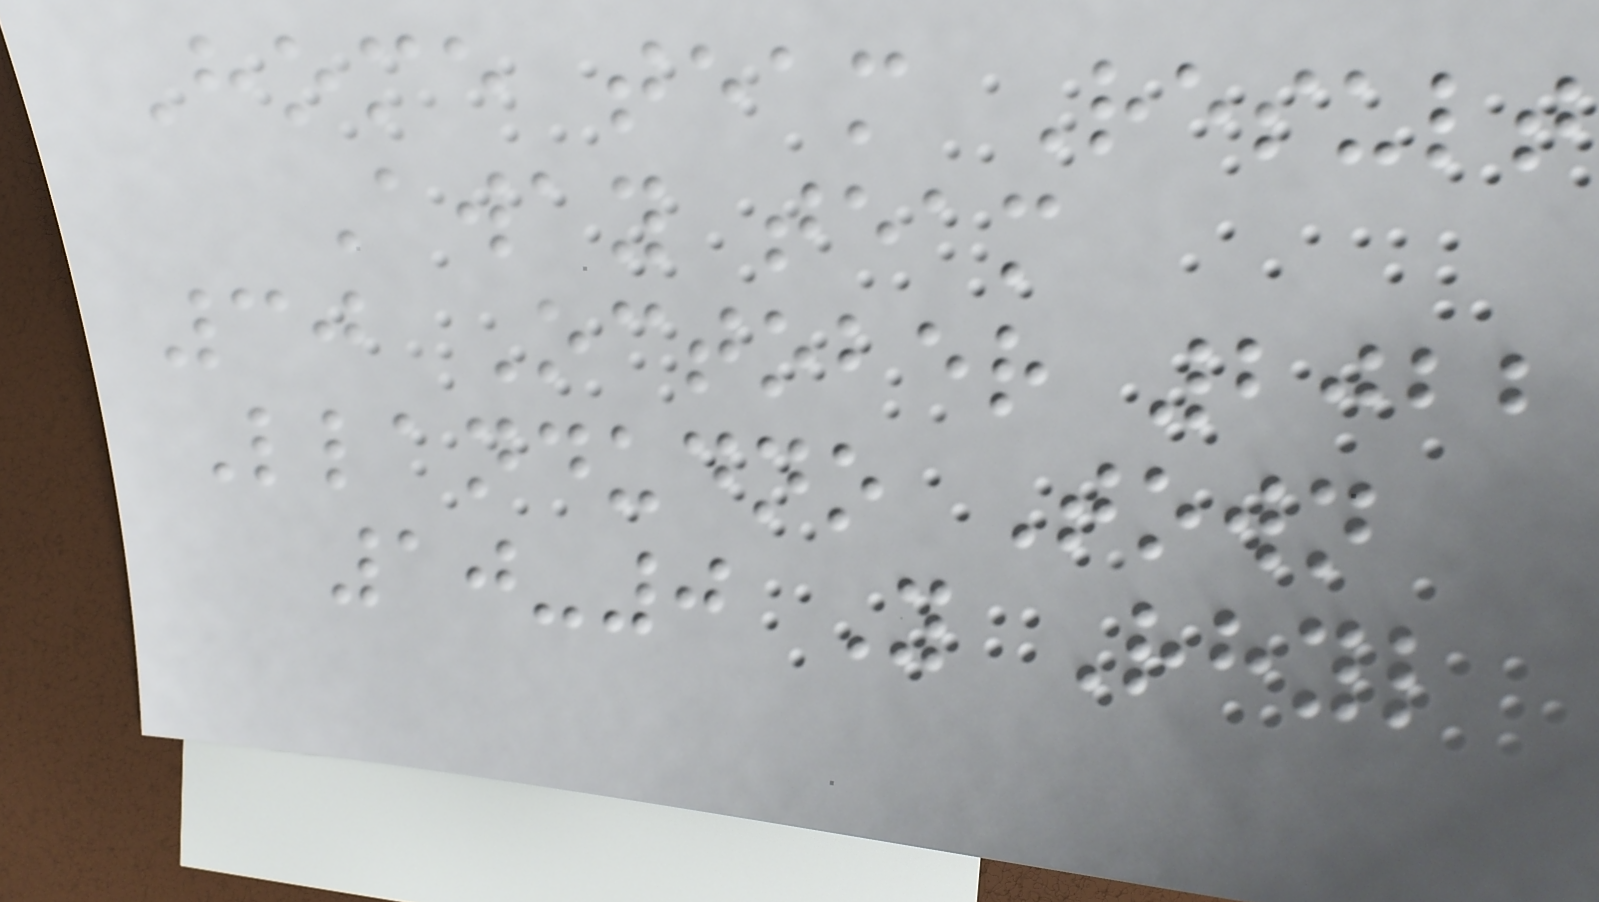Home team Result
Away team
30 October 2022
Llandudno Town
10-0 Y Rhyl
